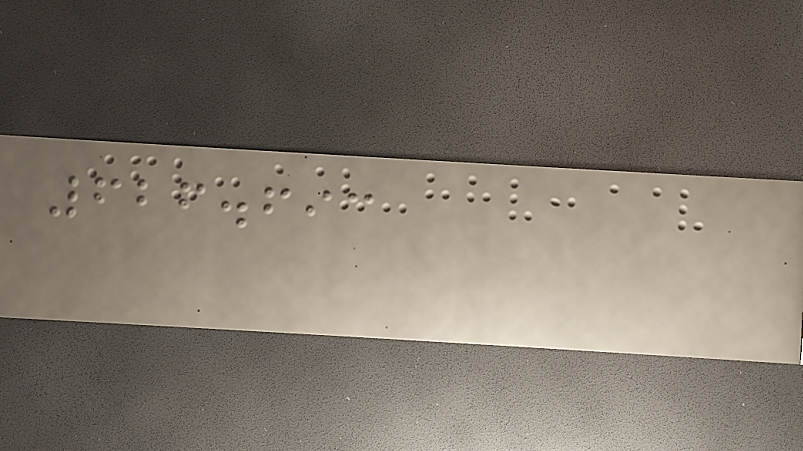626.693
